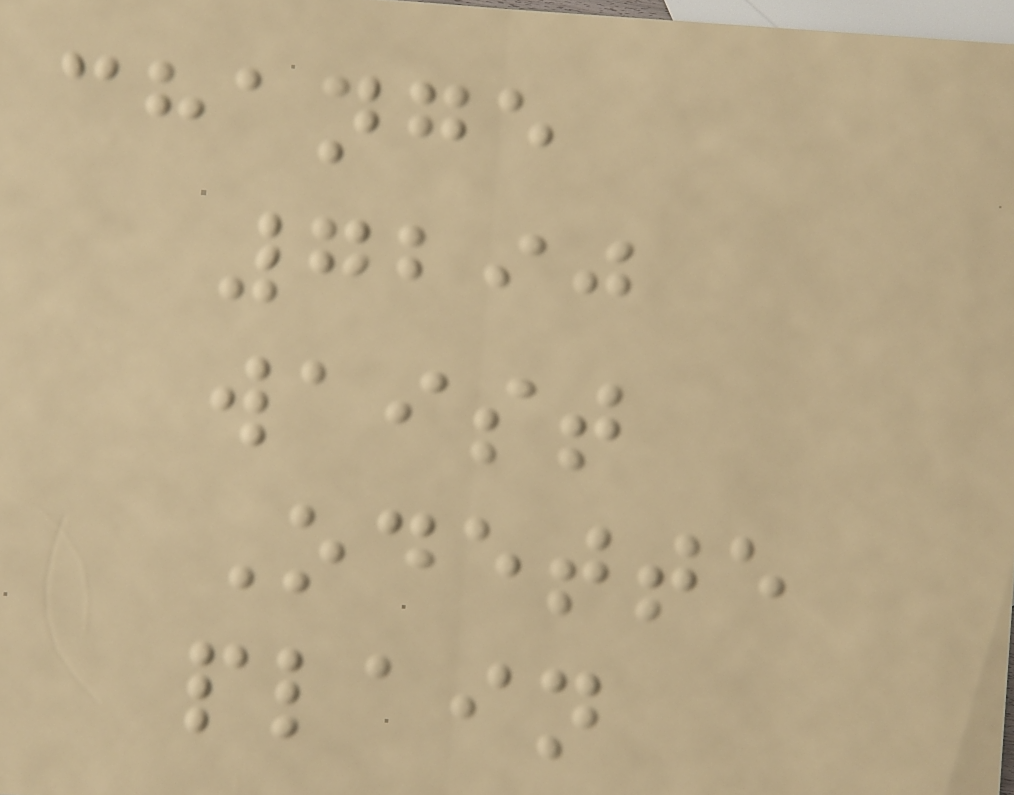change
7290
waist
Odette
plain
